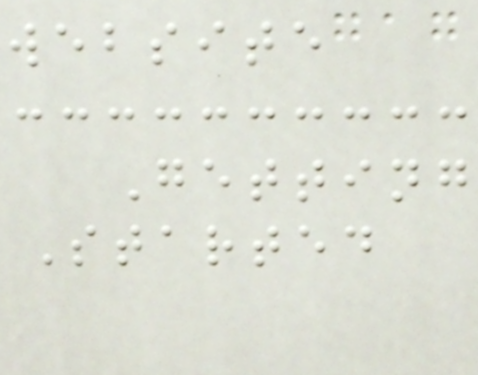website
Getting
Started
